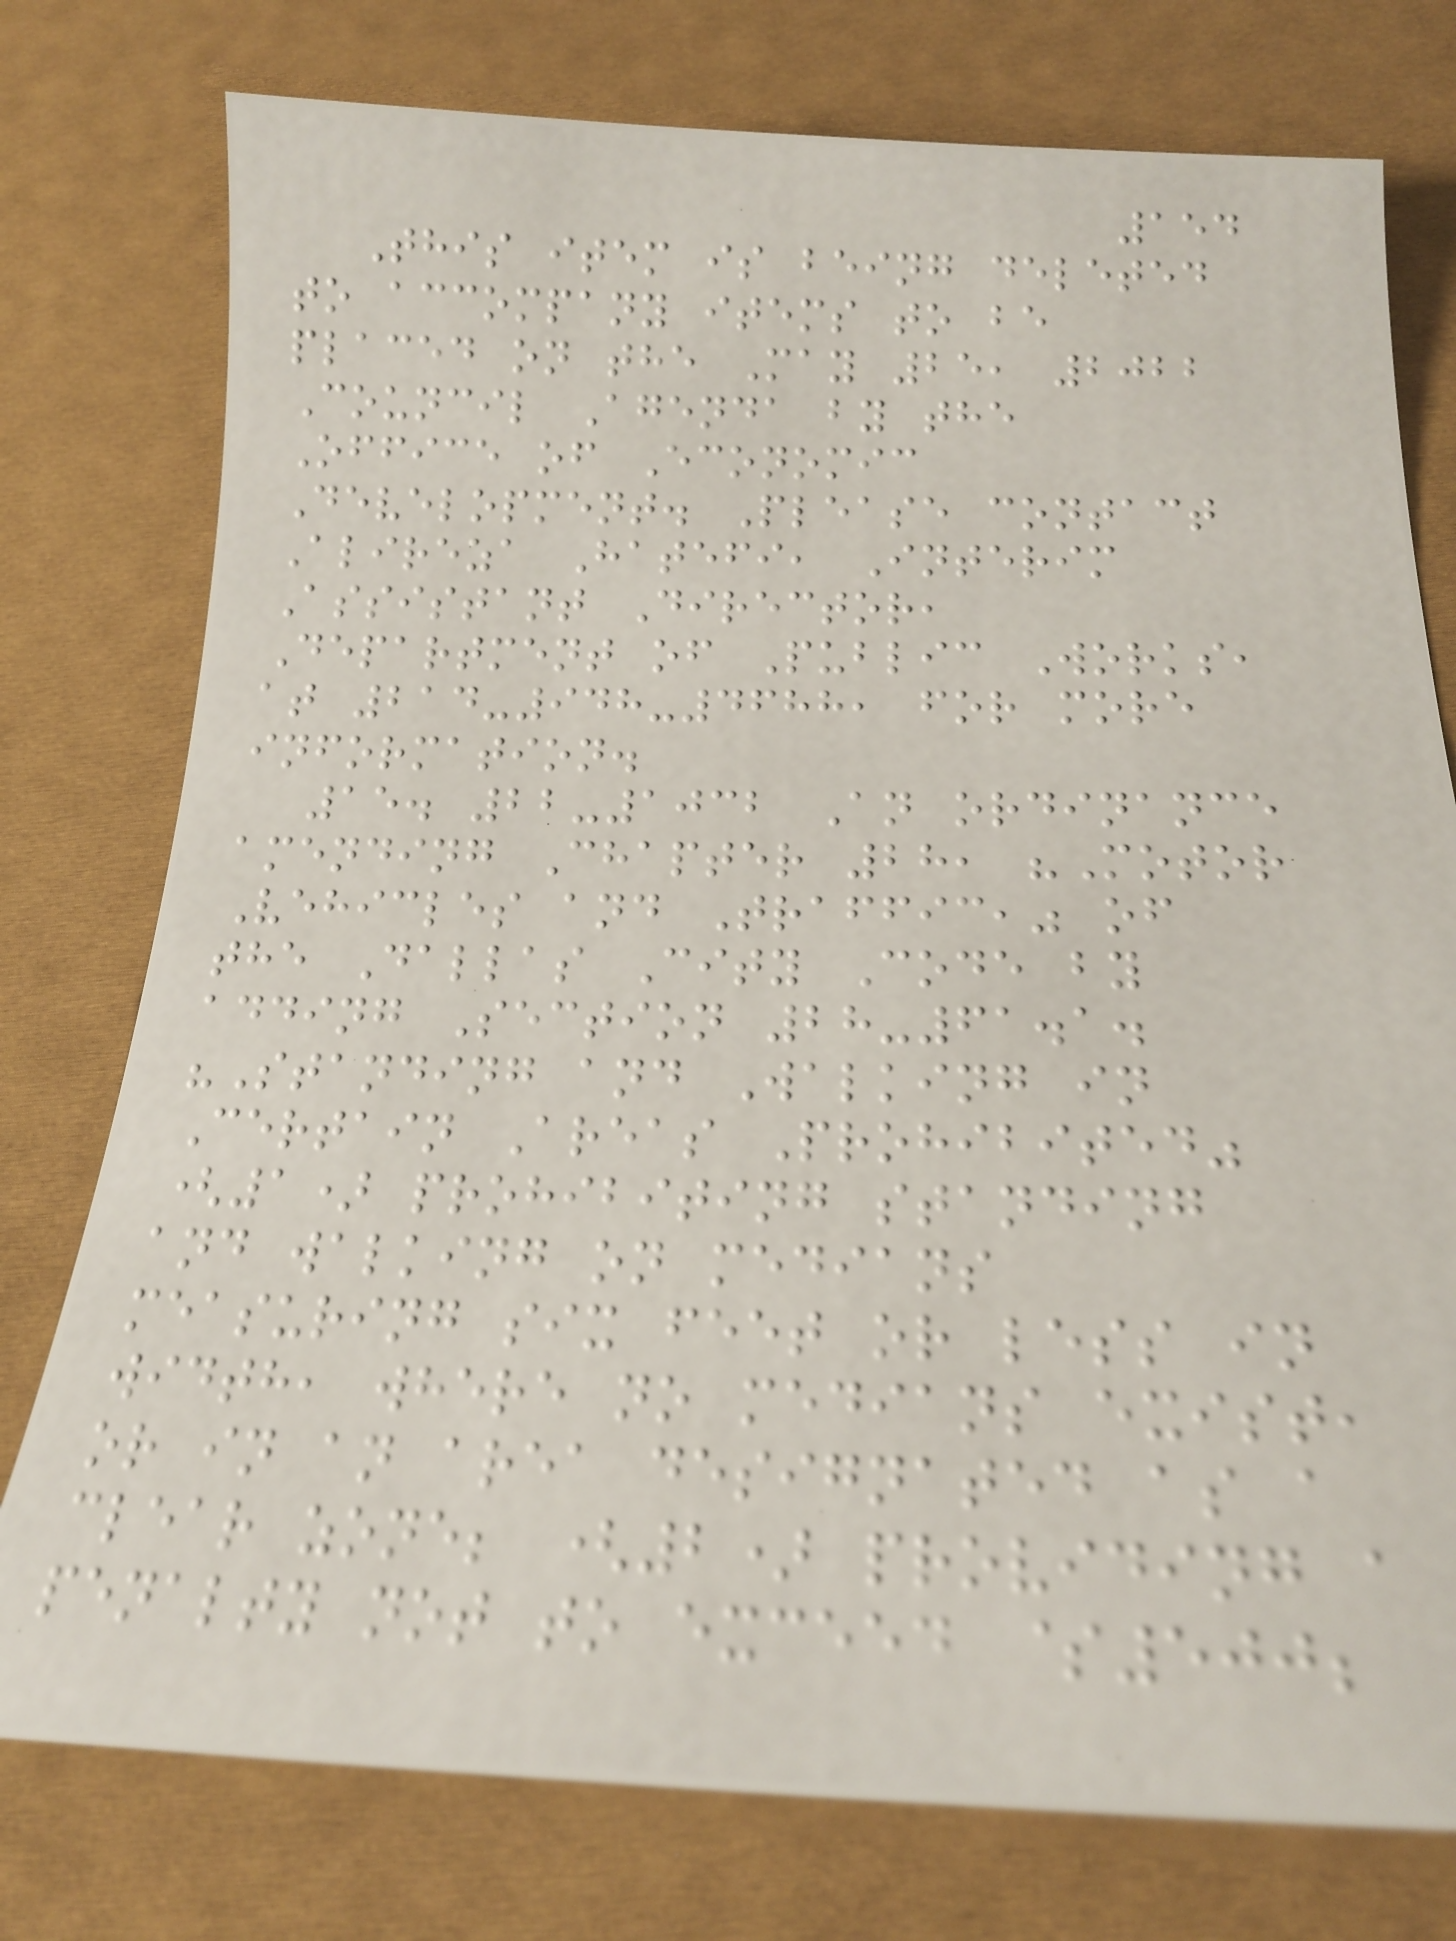154
This item is being deleted
to accompany items to be
placed on the May 25, 2022
Council Agenda by the
Office of Economic
Development. Please contact
Alireza Hatefi, Interim
Assistant Director,
Department of Public Works,
at 214-948-4688, for more
information.
15. 22-1032 An ordinance
amending Chapter 28, "Motor
Vehicles and Traffic," of
the Dallas City Code by
adding Section 28-61.1.
"Standing and Walking in
Certain Areas Prohibited"
(1) prohibiting standing
and walking on medians
measuring six feet or less in
width, where no medians exist,
or in an area designated as a
clear zone; (2) providing a
penalty not to exceed $500;
